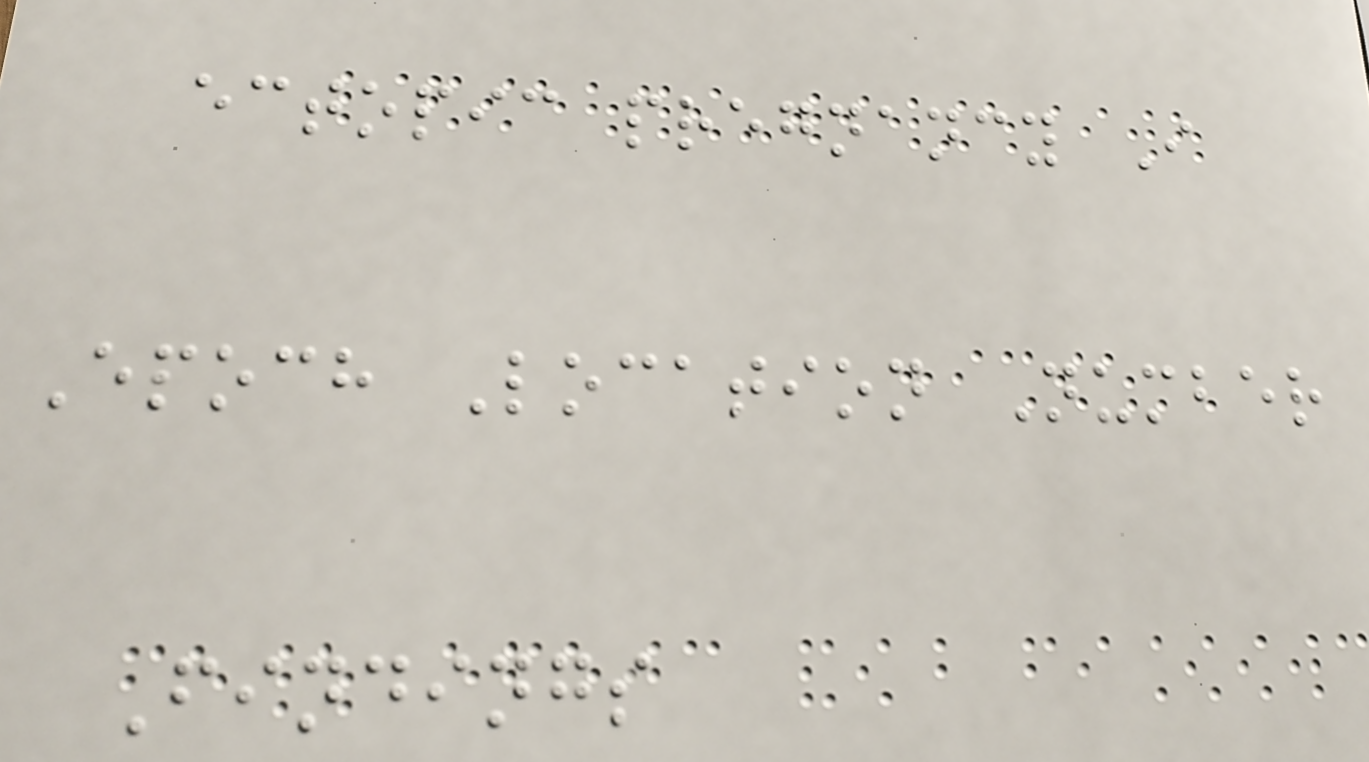ectopic pregnancy I
Epoch Location Number
Findings
